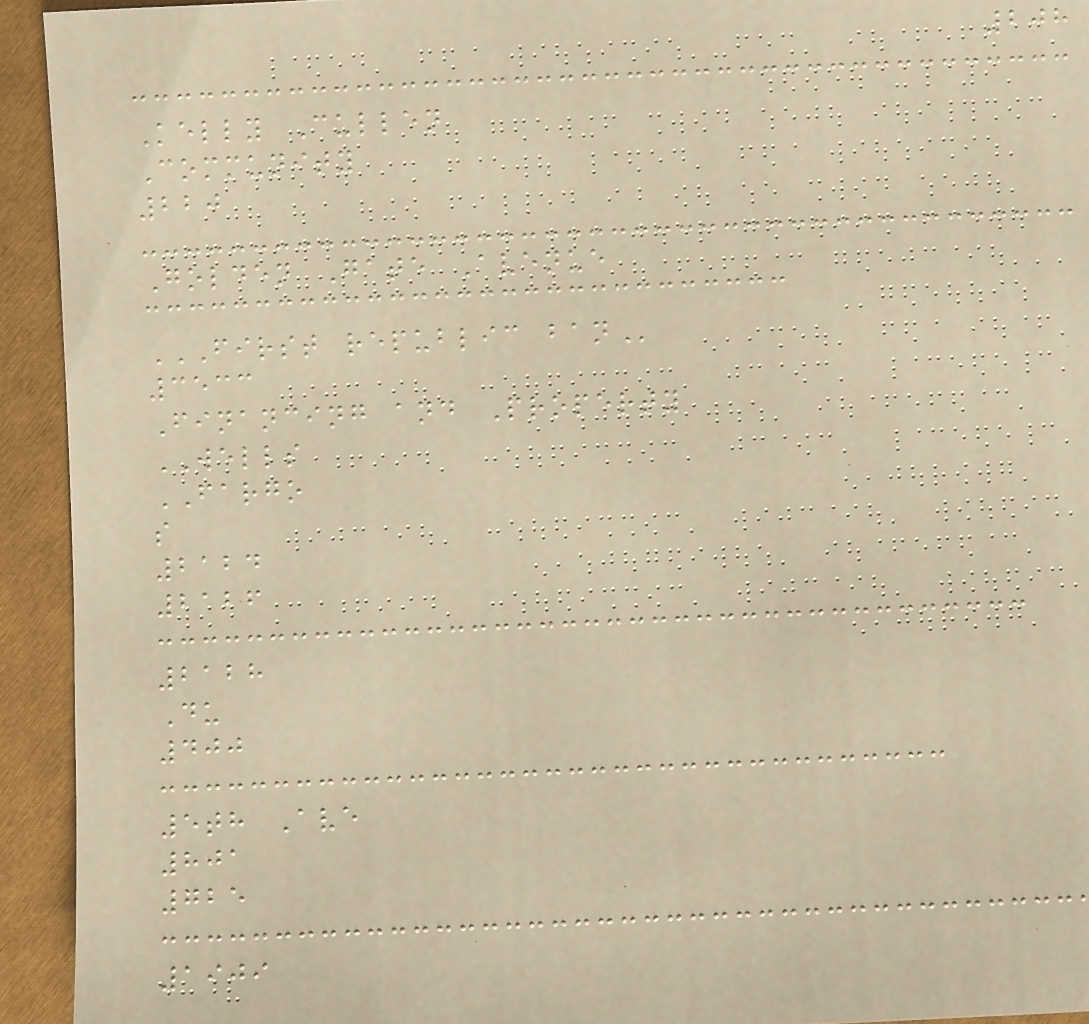208
Kelly Cullen
Community
220
Golden Gate Avenue
FIRST REPUBLIC BAN
3533
Financing and Property
WELLS
FARGO
s
2124
2126
2128
Du
400
5th Ave
801
725
1909
